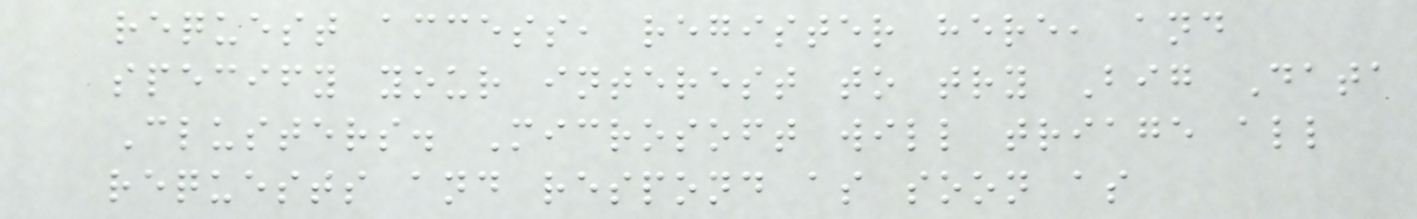request access, register here, and
specify your interest to try Big Data
Clusters. Microsoft will triage all
requests and respond as soon as
